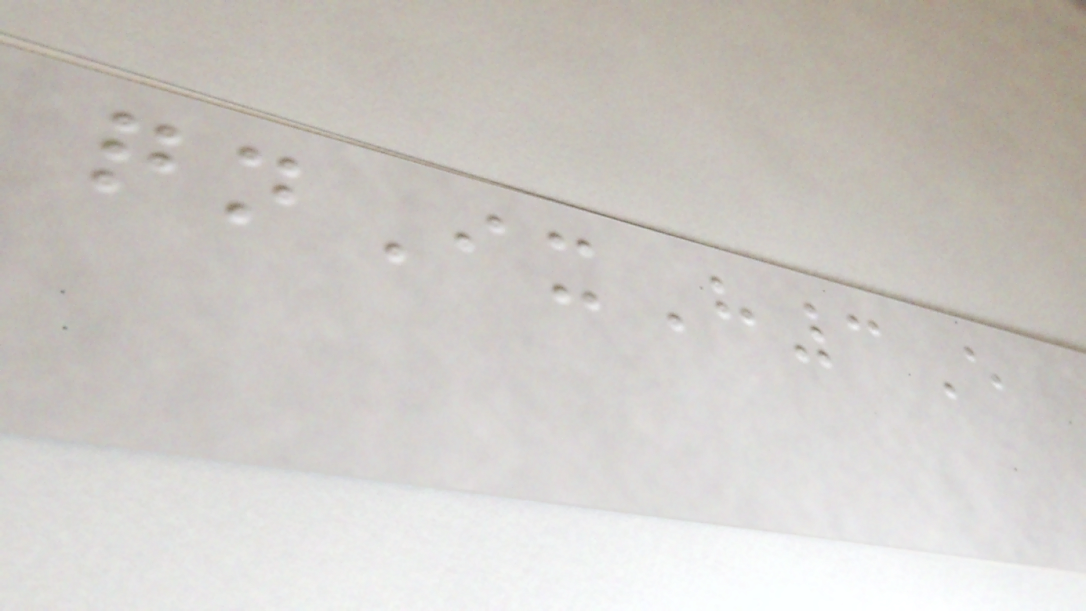qnIxH3E
